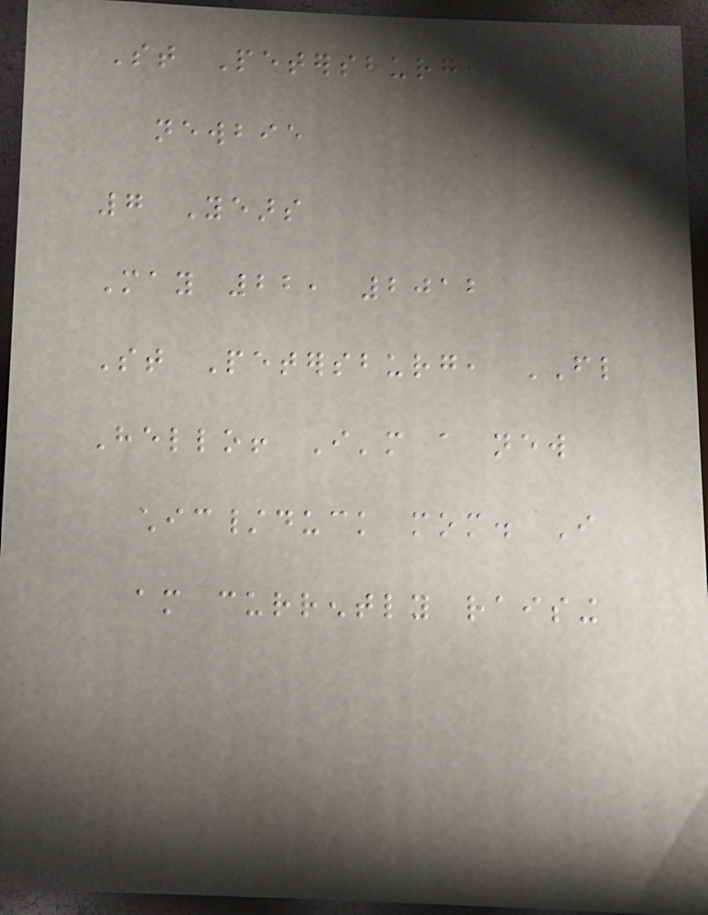St Petersburg, FL
newbie
7 Years
May 22, 2012
St Petersburg, FL
Hello! I'm a new
chic/duck mom. I
am currently raising
